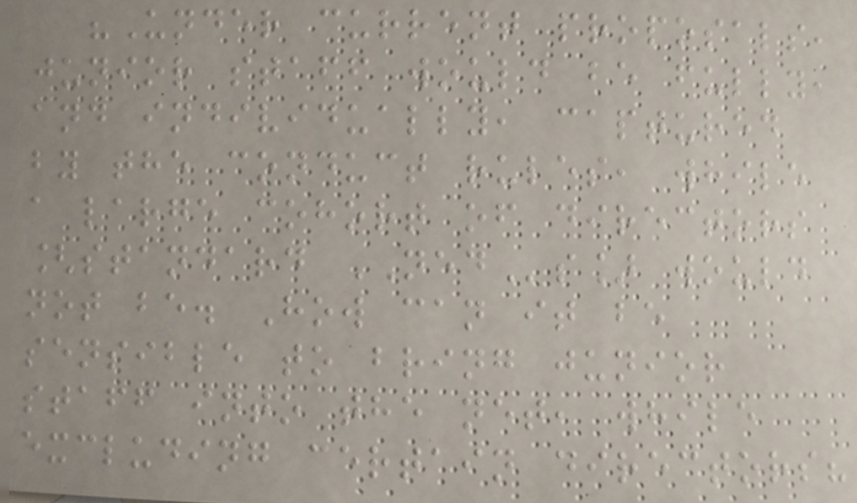"Under current proposals,
junior staff would be fully,
and individually, captured
by the conduct rules, while
a large cohort of directors
[standard NEDs] would
not be. How can it be
sensible to bring junior
staff into the net, while
excluding certain directors?
